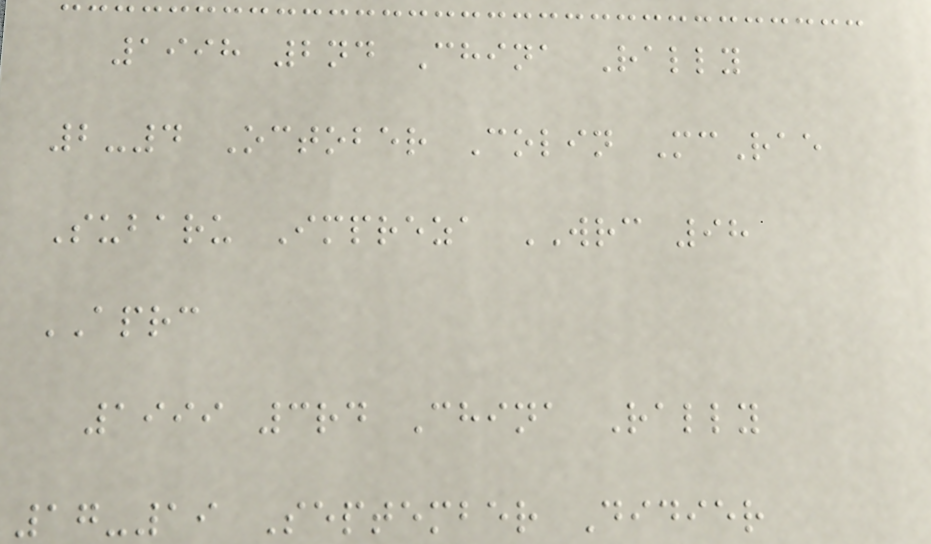1998 2nd China Rally
2-4 October Colin McRae
Subaru Impreza WRC 98
APRC
1999 3rd China Rally
17-19 September Didier
